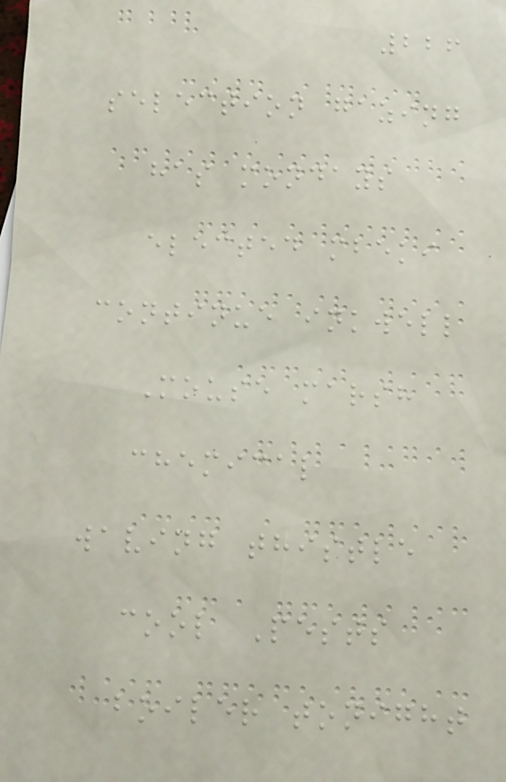226
selection gazing
has mondays
elected mbeki
continue inkwell
Mouse marsh
chemical
waving thistle
cool Pests
boiler tonight
